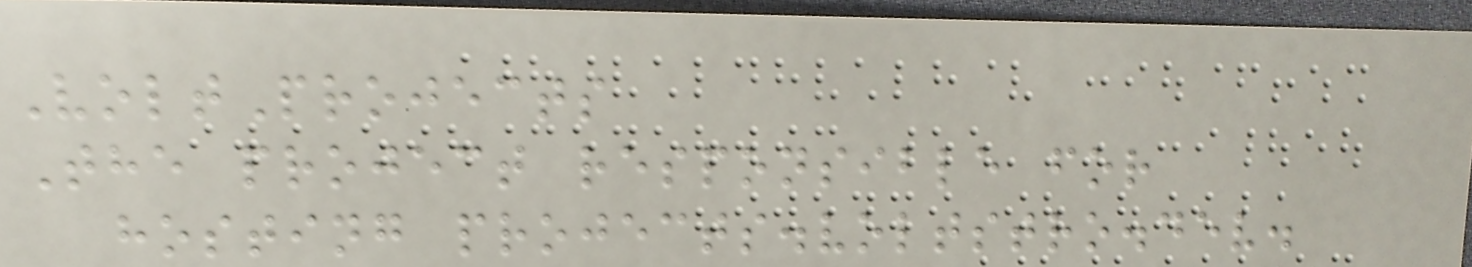VoltProjects
The project responsible for
hosting projects.voltstro.dev.
